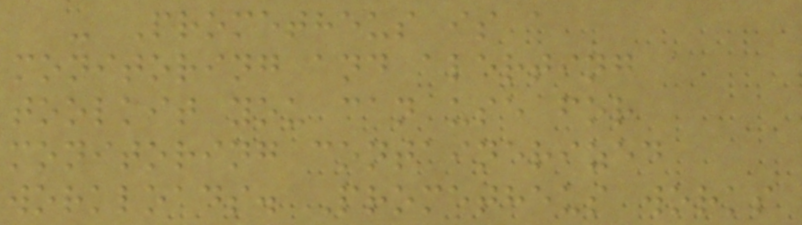- Prometheus is a
monitoring and alerting
toolkit you can use for
monitoring containerized
workloads. Prometheus works
